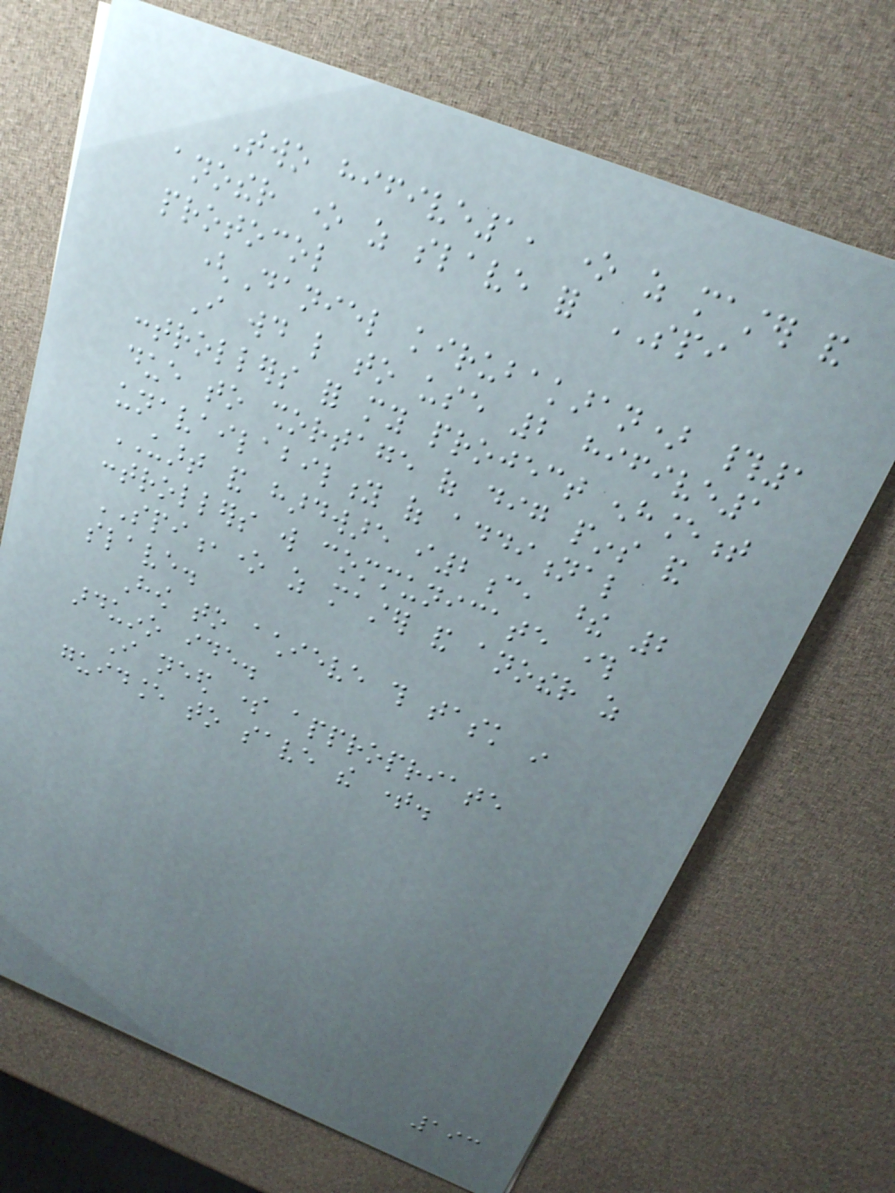Two hifive1, one as master and
another one as slave for SPI
protocol
(Daniel kirubakaran) #1
I would like to use 2 hifive1
controllers for my project enhancement
due to shortage of dig pins and
unavailability of additional
UART and hardware i2c, these 2
controllers will communicate through
SPI,one as master and another as
slave.
How to achieve this task in
arduino ide.
I need some appropriate
guidance to save the time.
193
